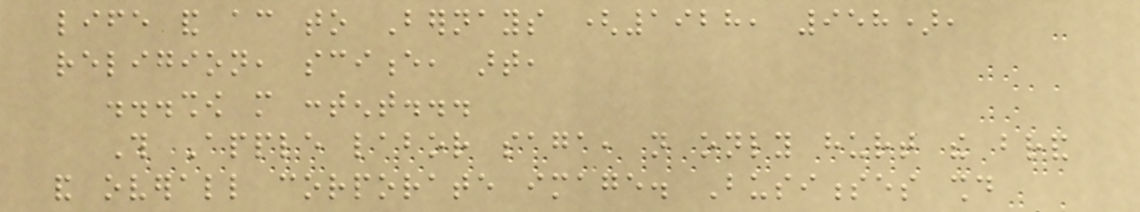life and according to Bernays (1928, 958),
religion, science, art,
...show more content...
This Apple labor saga, not only hurt the brand
and overall corporate image. Businesses should
